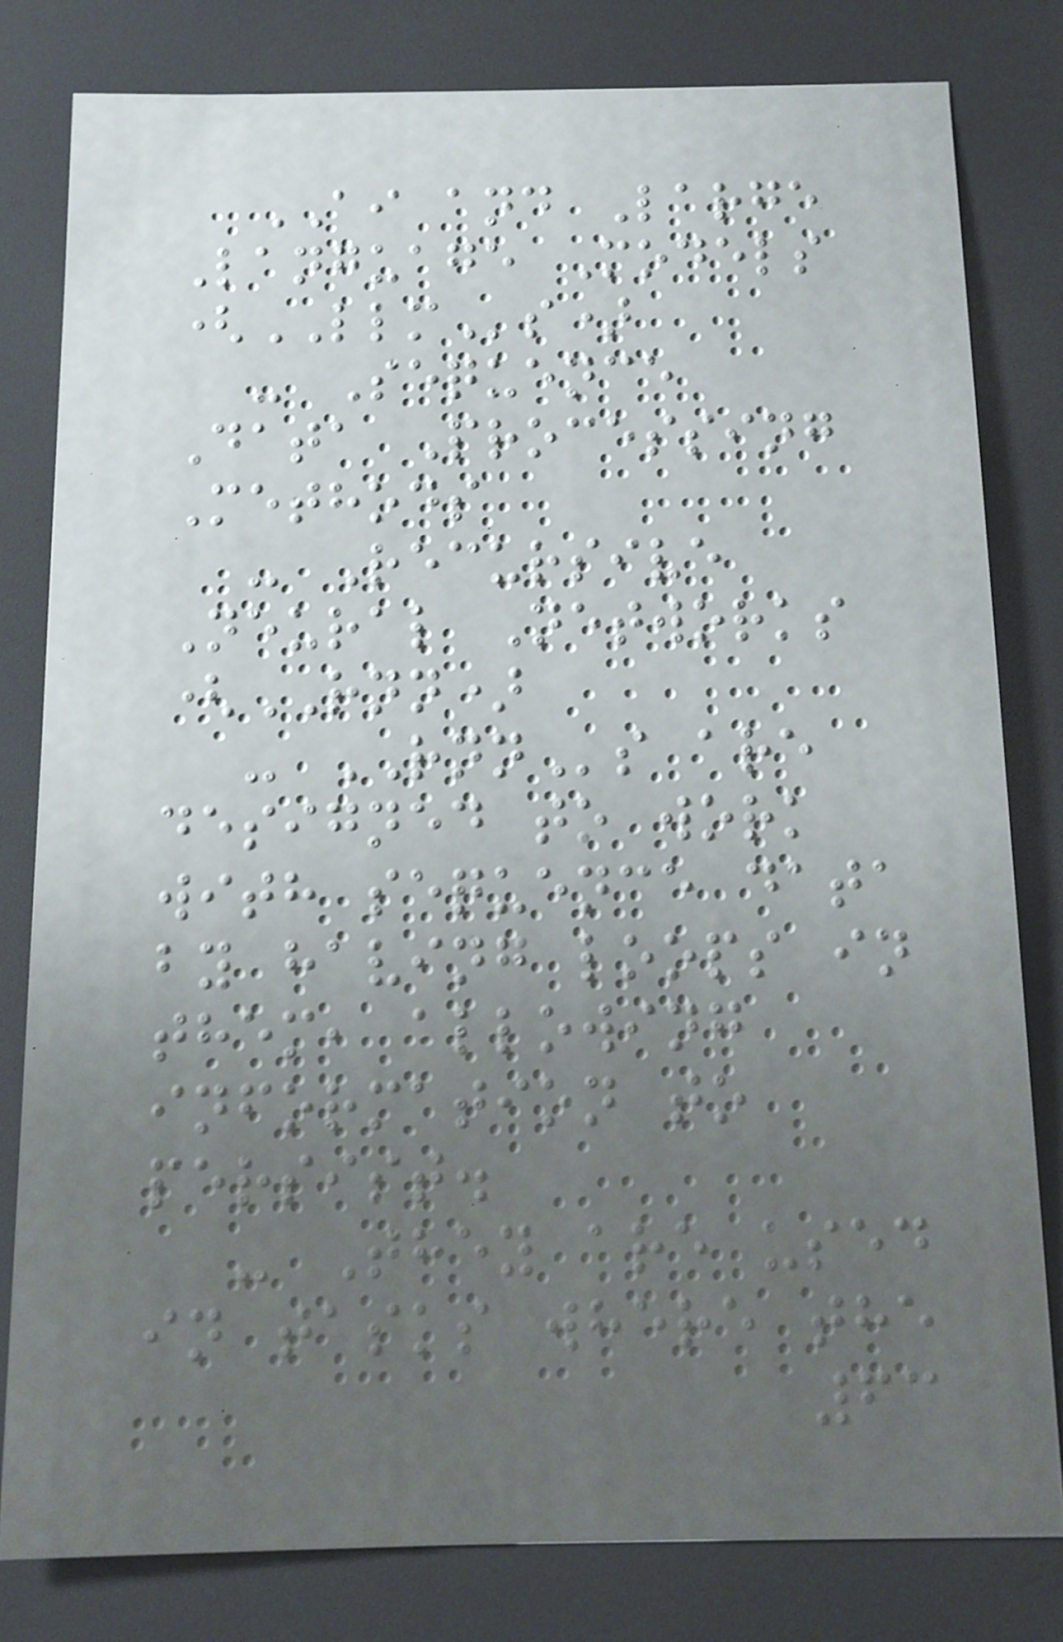AI and Large
Language Models
(LLMs)
- Sequence
Data Processing
Methods
- Recursive
Neural Networks
(RNN)
- RNNs are
designed to work
with sequence data
by having loops in
them, allowing
information to
persist.
- They are used
in tasks where the
63
